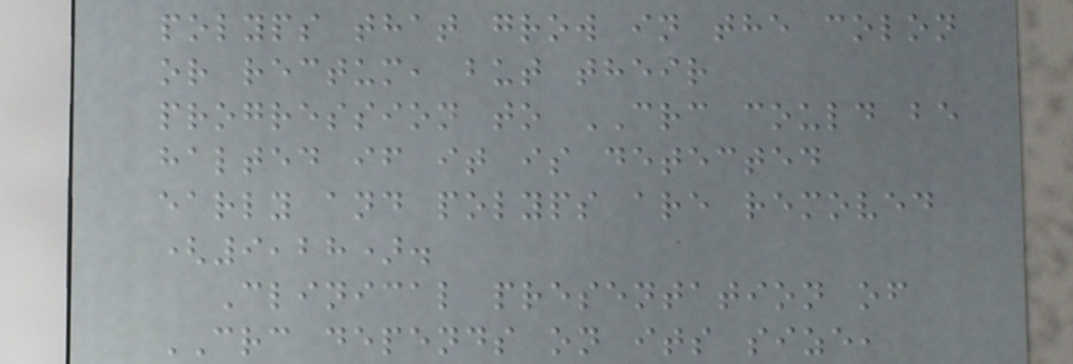polyps that grow in the colon
or rectum, but their
progression to CRC could be
halted if it is detected
early and polyps are removed
(9,28).
Clinical presentation of
CRC depends on its size,
